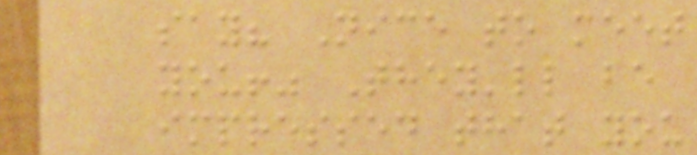say? Nice to meet
you!" They'll be
impressed that you
